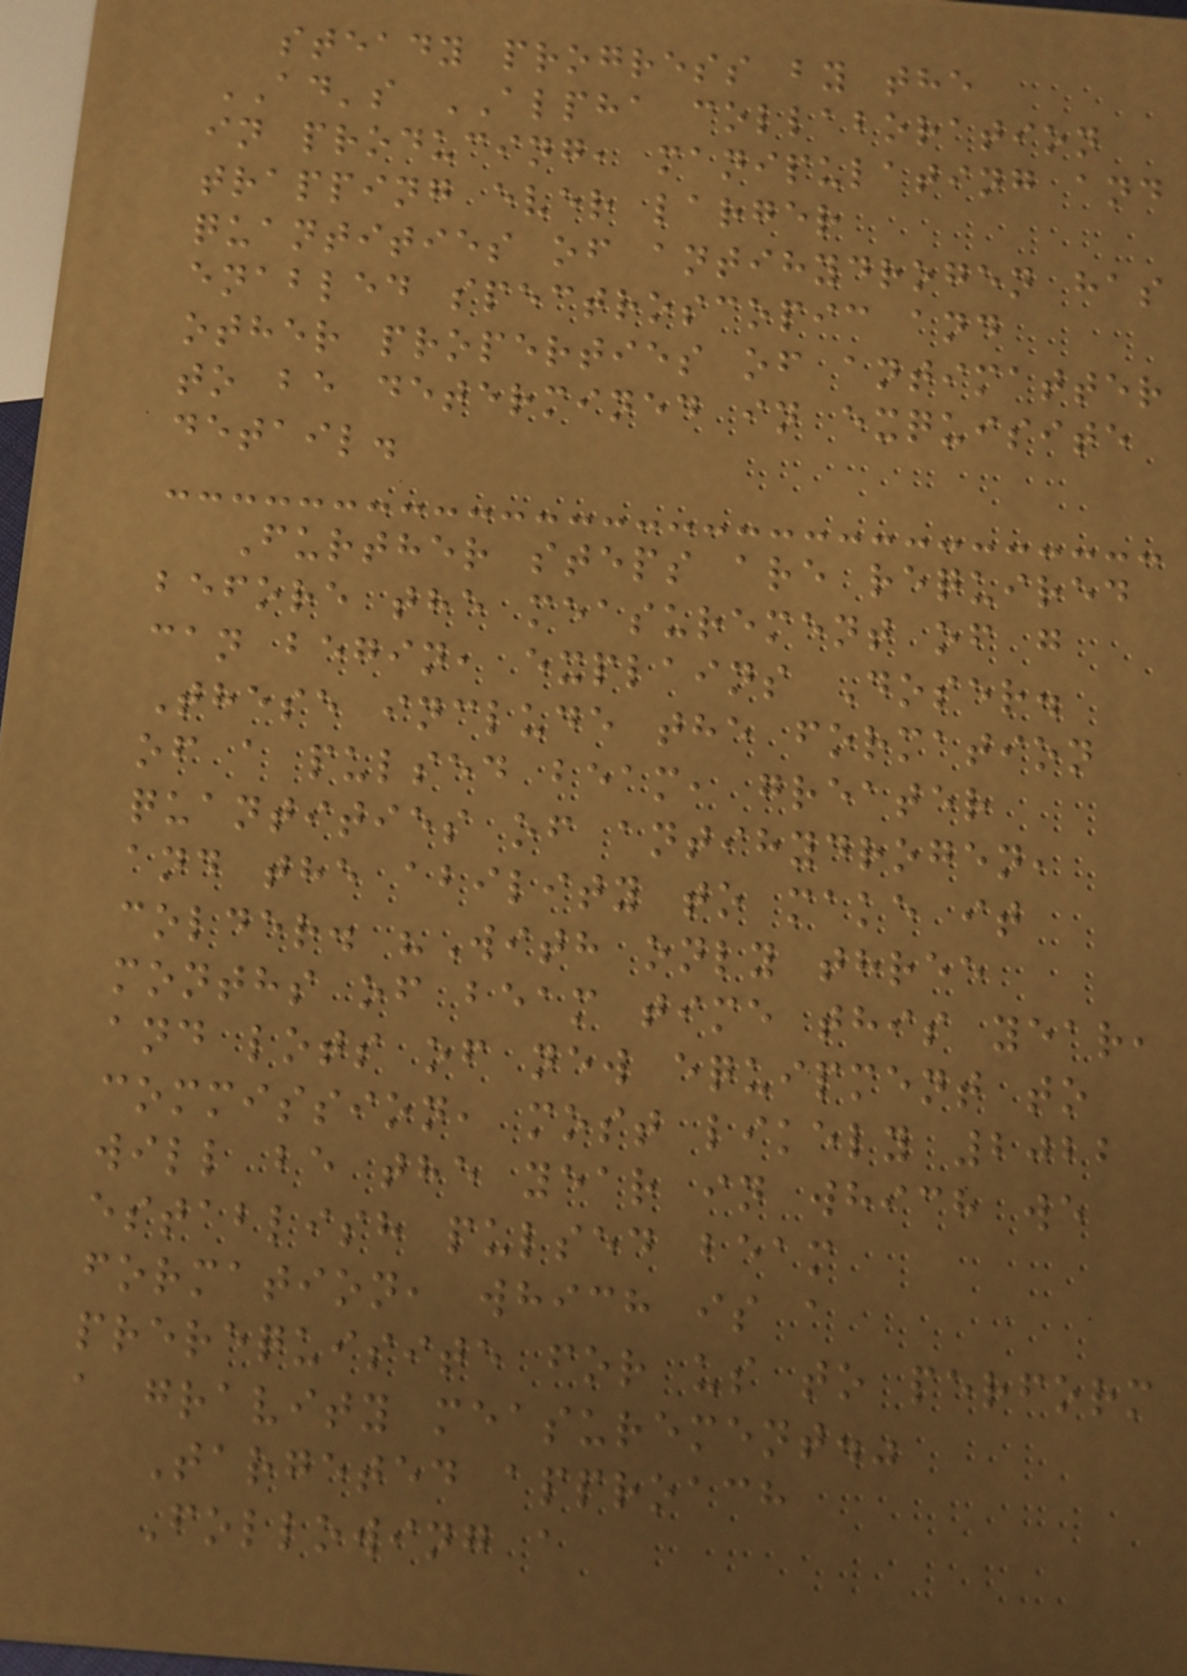steady progress by the
AD's ALPHA collaboration
in producing, manipulating and
trapping ever larger
quantities of antihydrogen has
enabled spectroscopic and
other properties of antimatter
to be determined in exquisite
detail.
Further steps are required
before the measurement of g
can begin, explains Doser.
These include the formation
of a pulsed beam, greater
quantities of antihydrogen,
and the ability to make it
colder. "With only three
months of beam time this year,
and lots of new equipment to
commission, most likely 2022
will be the year in which we
establish pulsed beam
formation, which is a
prerequisite for us to perform
a gravity measurement."
Targeted approach
Following a
